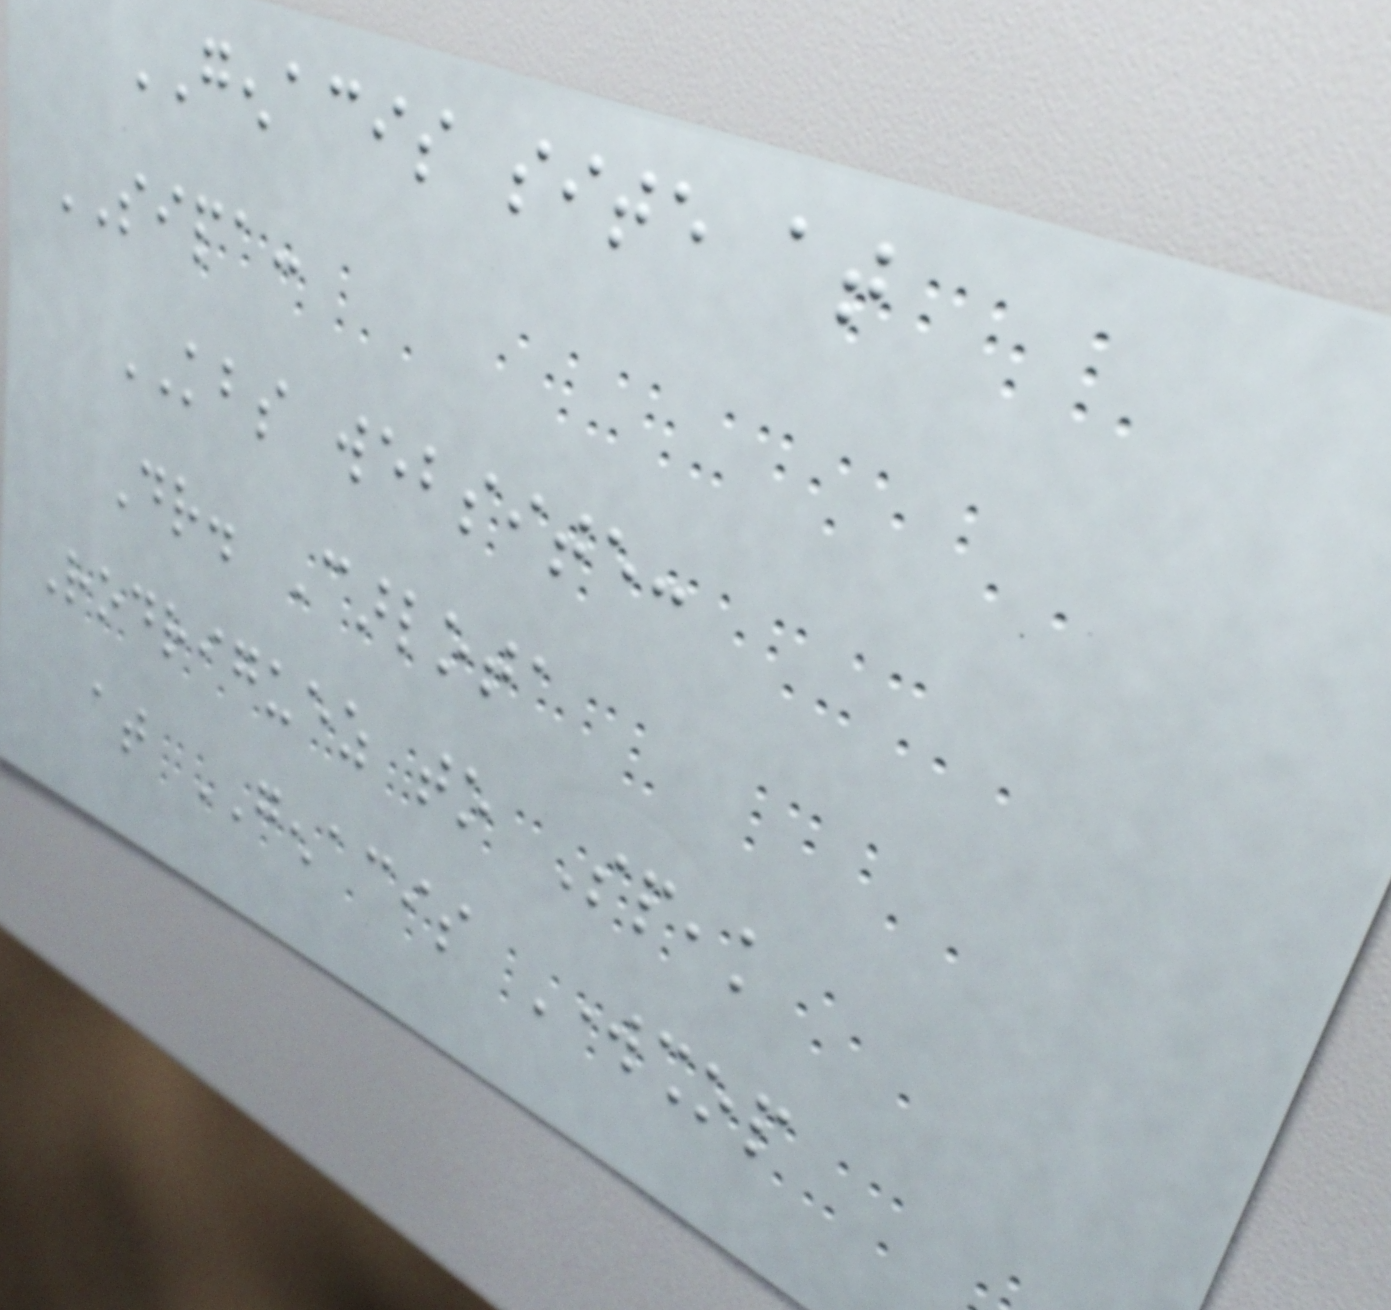GENACIS site at
SIPA:
KBS website:
Dr. Carlota
Rodriguez to Speak
at GENACIS Workshop
